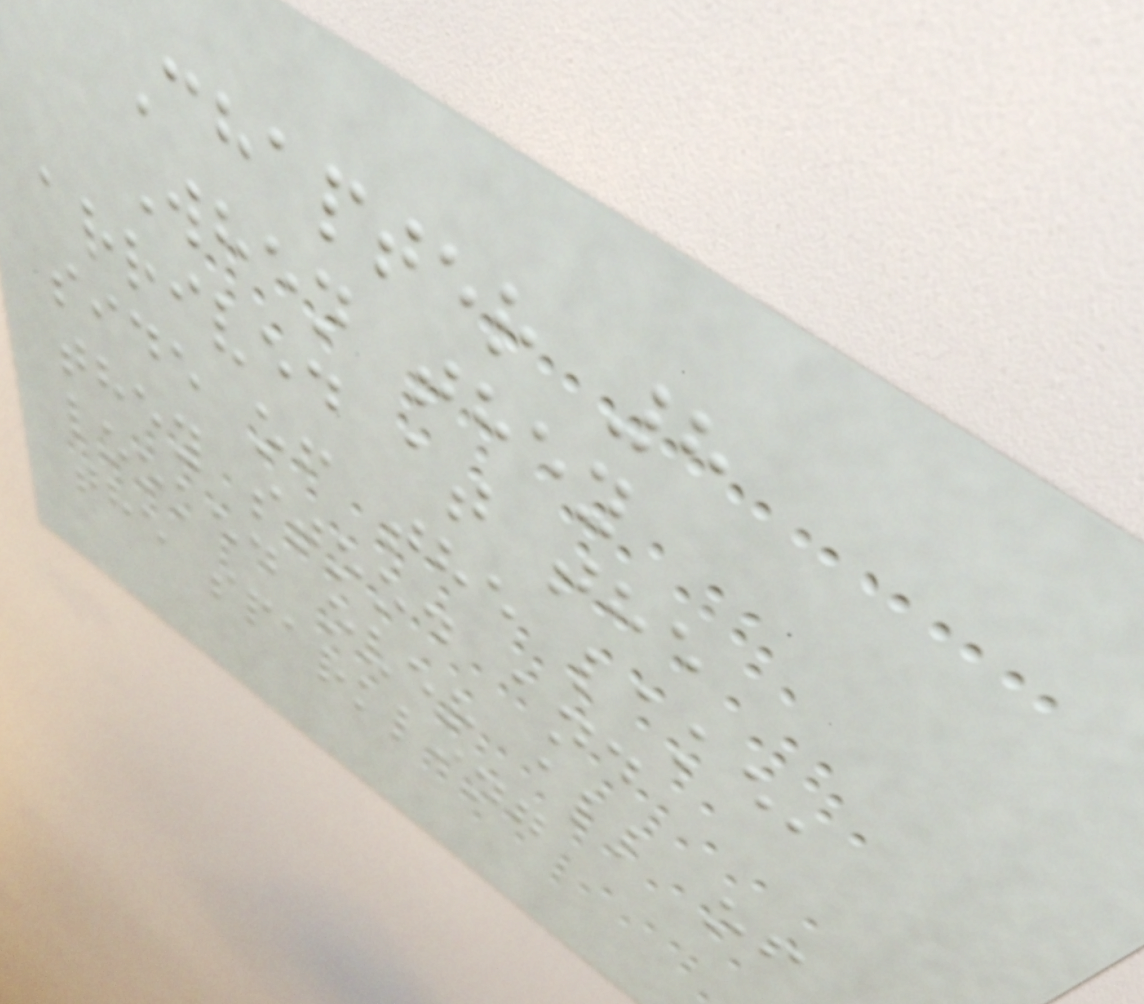Chapter 8
When they
arrived at the
side of the lake,
they stood and
looked over all of
the sparkling
